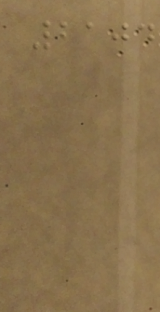2104
